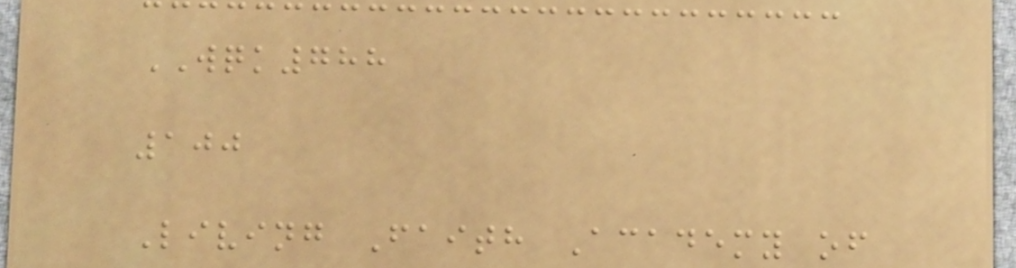WQK788
100
Living Faith Academy of
